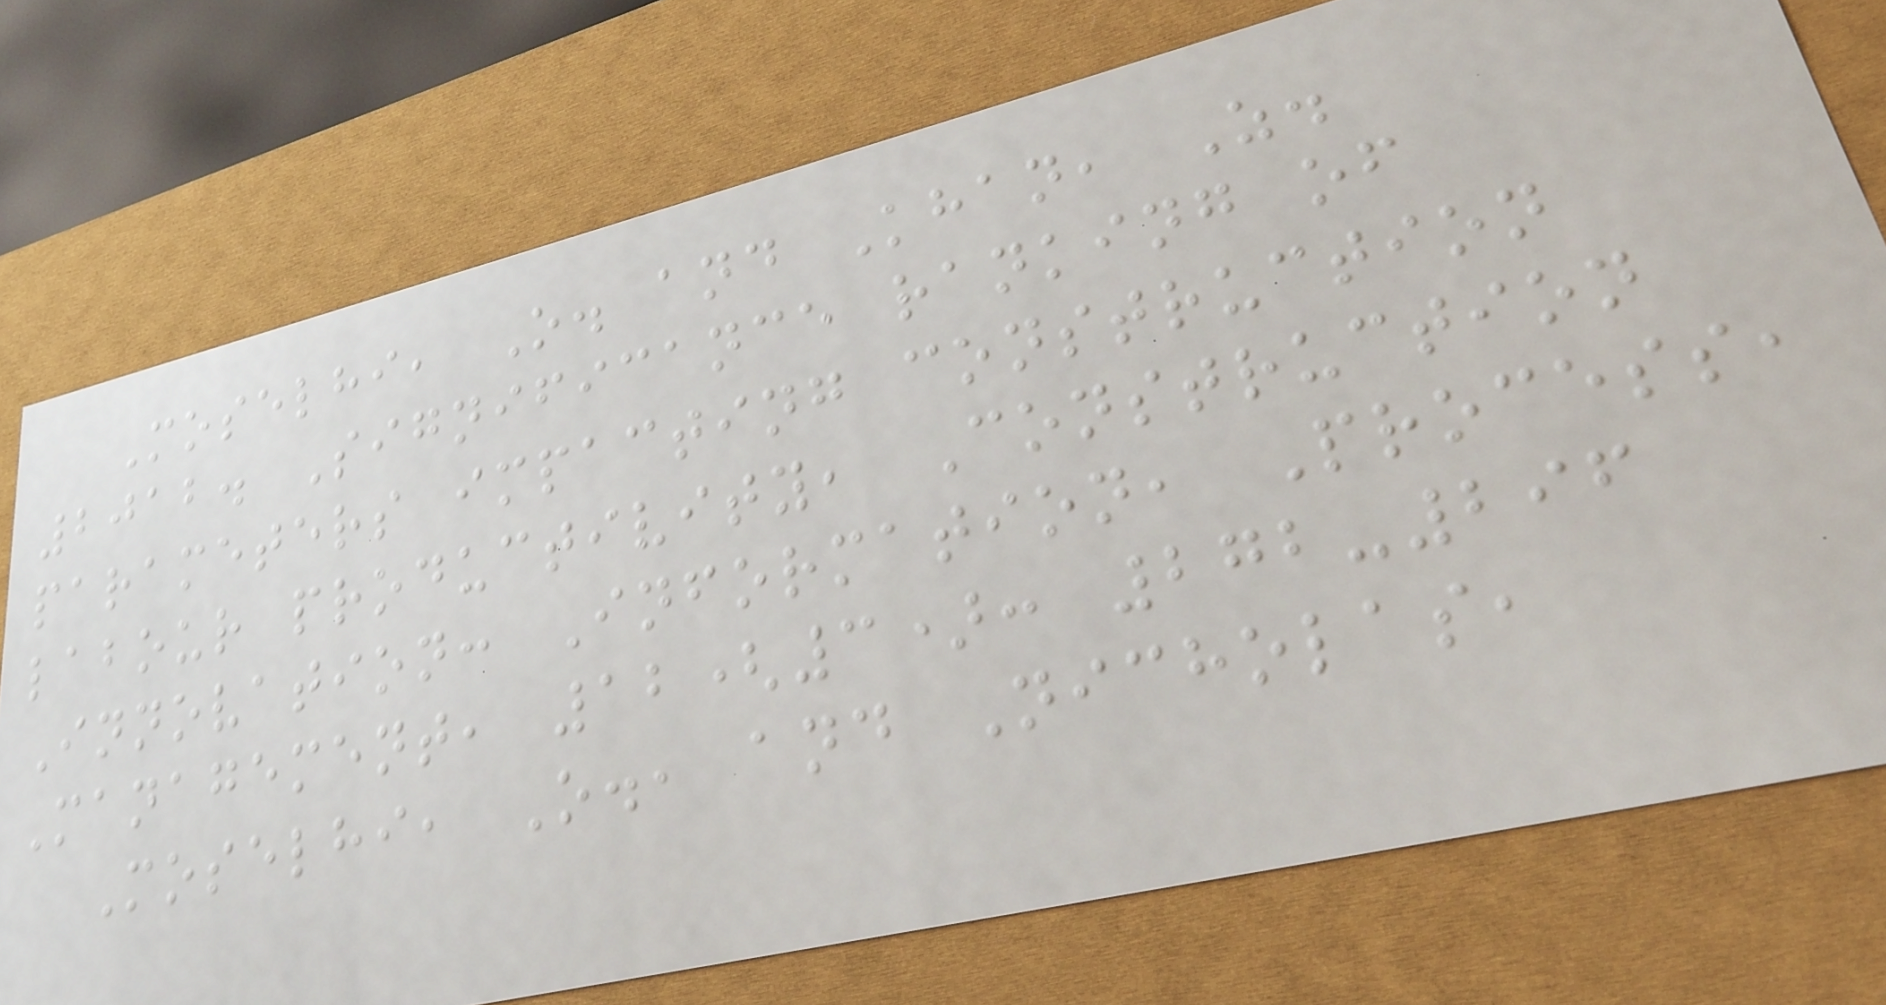Moselhi, O. and Khan, Z.
2012. Significance ranking of
parameters impacting construction
labour productivity, Construction
Innovation: Information, Process,
Management, 12(3): 272-296
Moselhi, O., and Nicholas,
